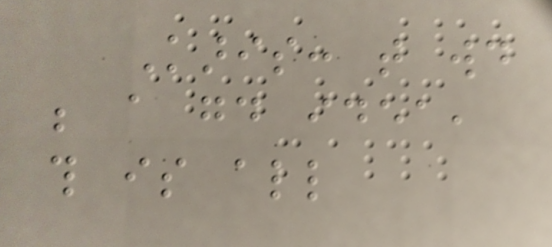Karis: that would
be a good idea,
this is all
